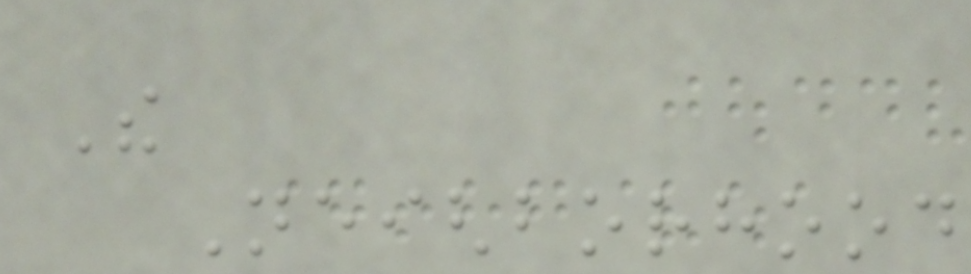The
Neighborhood
